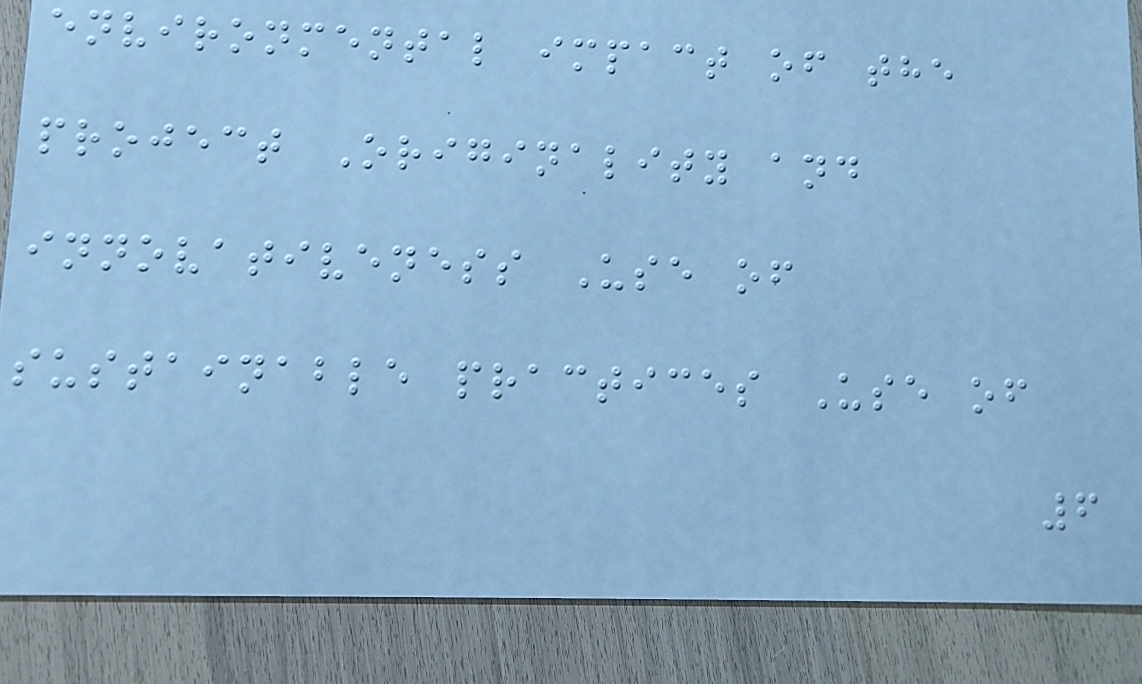environmental impact of the
project Originality and
innovativeness Use of
sustainable practices Use of
6
